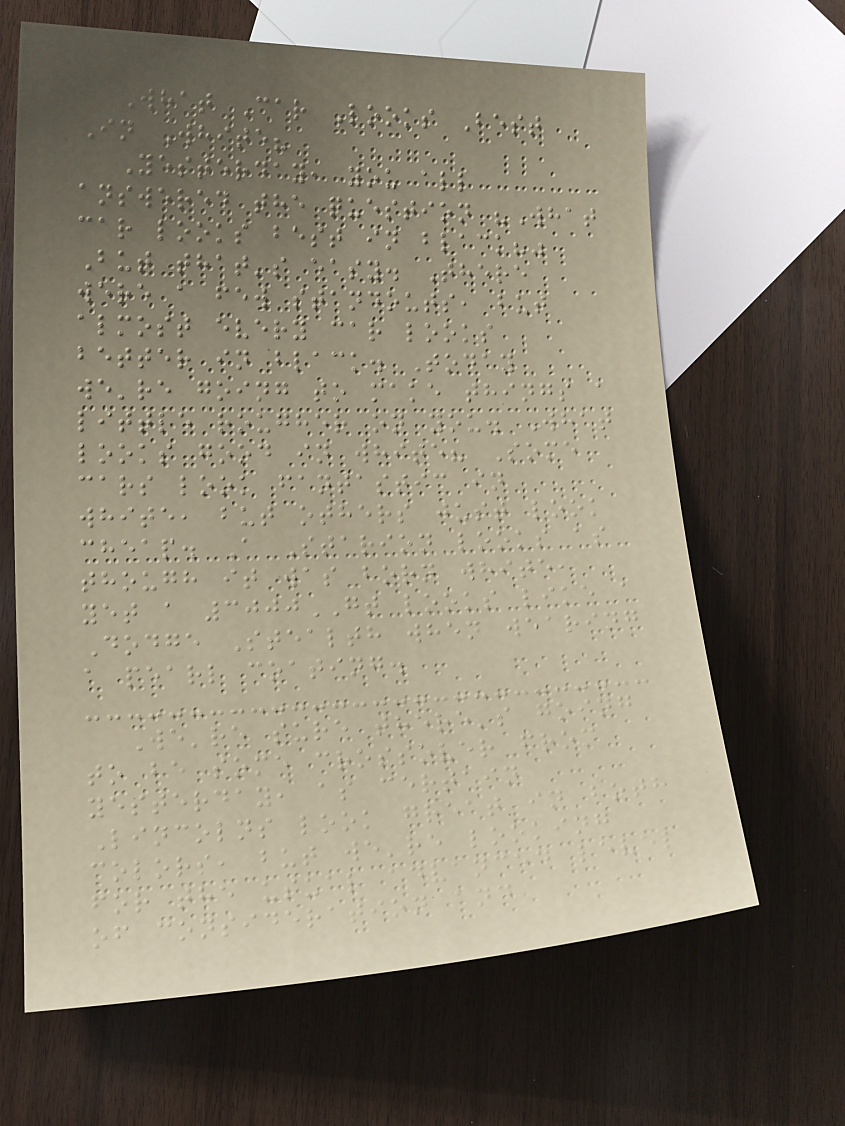What Car Looks Best
In White?
Yesterday, you all
answered the question "What
car looks best in black?"
But that's easy. There
were a few standouts, but
almost every car looks
better in black. Today
we're going to make things a
little rougher on you. What
looks good in white? Some
cars look fantastic in
white, but others just look
cheap. A Starion looks as
though it was born white,
yet a 3000GT looks like a
Dodge Stealth when wearing
a pearl coating.
We're sure there's going
to be some crossover from
yesterday, as certain
Lincolns look great in both
colors, but we're looking
for the usual advanced level
of consideration and
